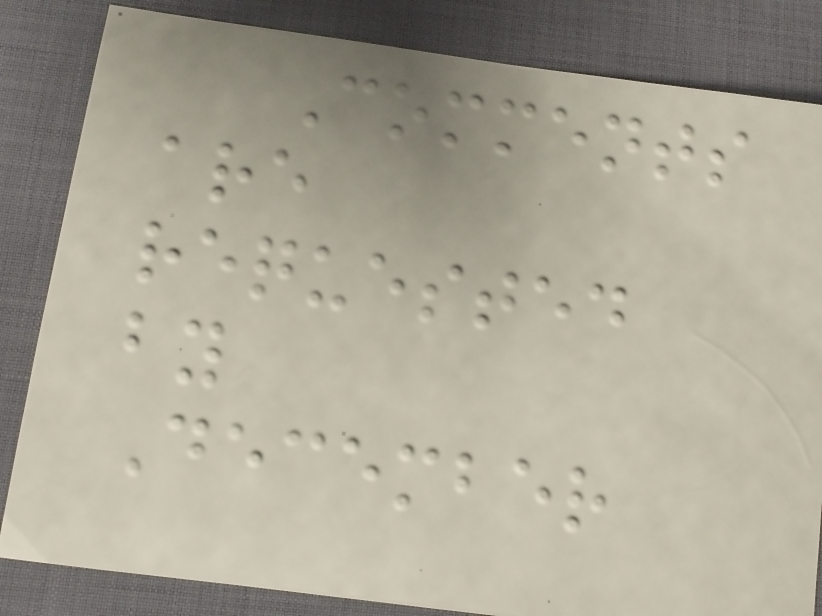Comments
are
requested
by
December
